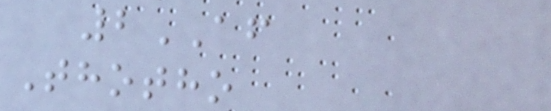2AF
Thotho
